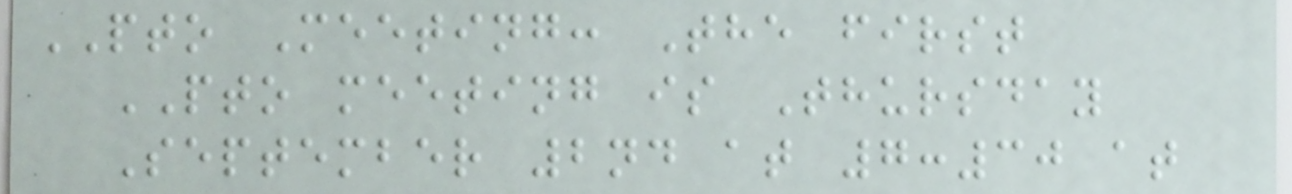PTO Meeting: The first
PTO meeting is Thursday
September 2nd at 7:30 at
